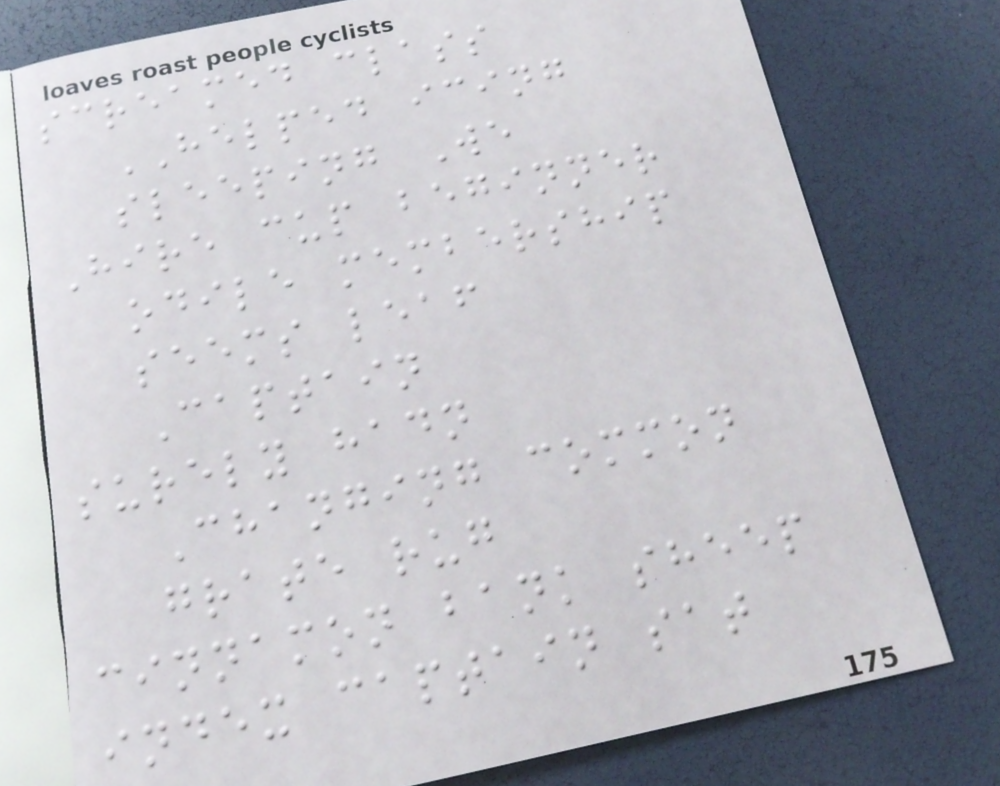screamed class
HELPED icing
sleeping We
Hire cup beginner
odile membership
seems leaf
Captain
surely hadn
Changing common
grate rug
cinnamon bank sheep
index captain sat
